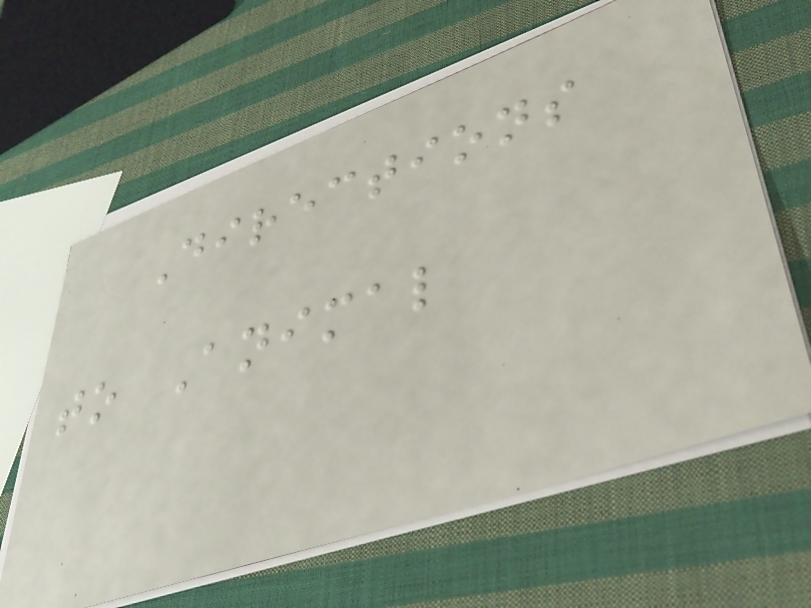Directions
to Animal
